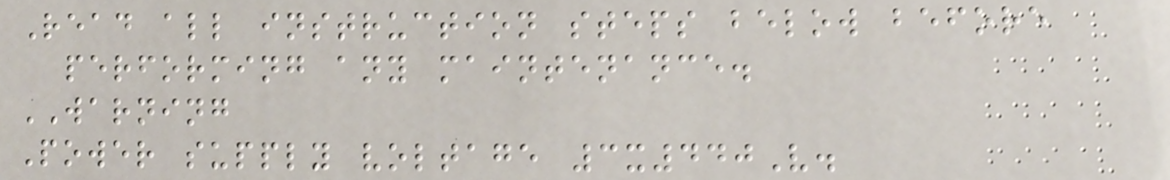Read all instruction steps below before
performing any maintenance.
WARNING
Power supply voltage 3x440V.
